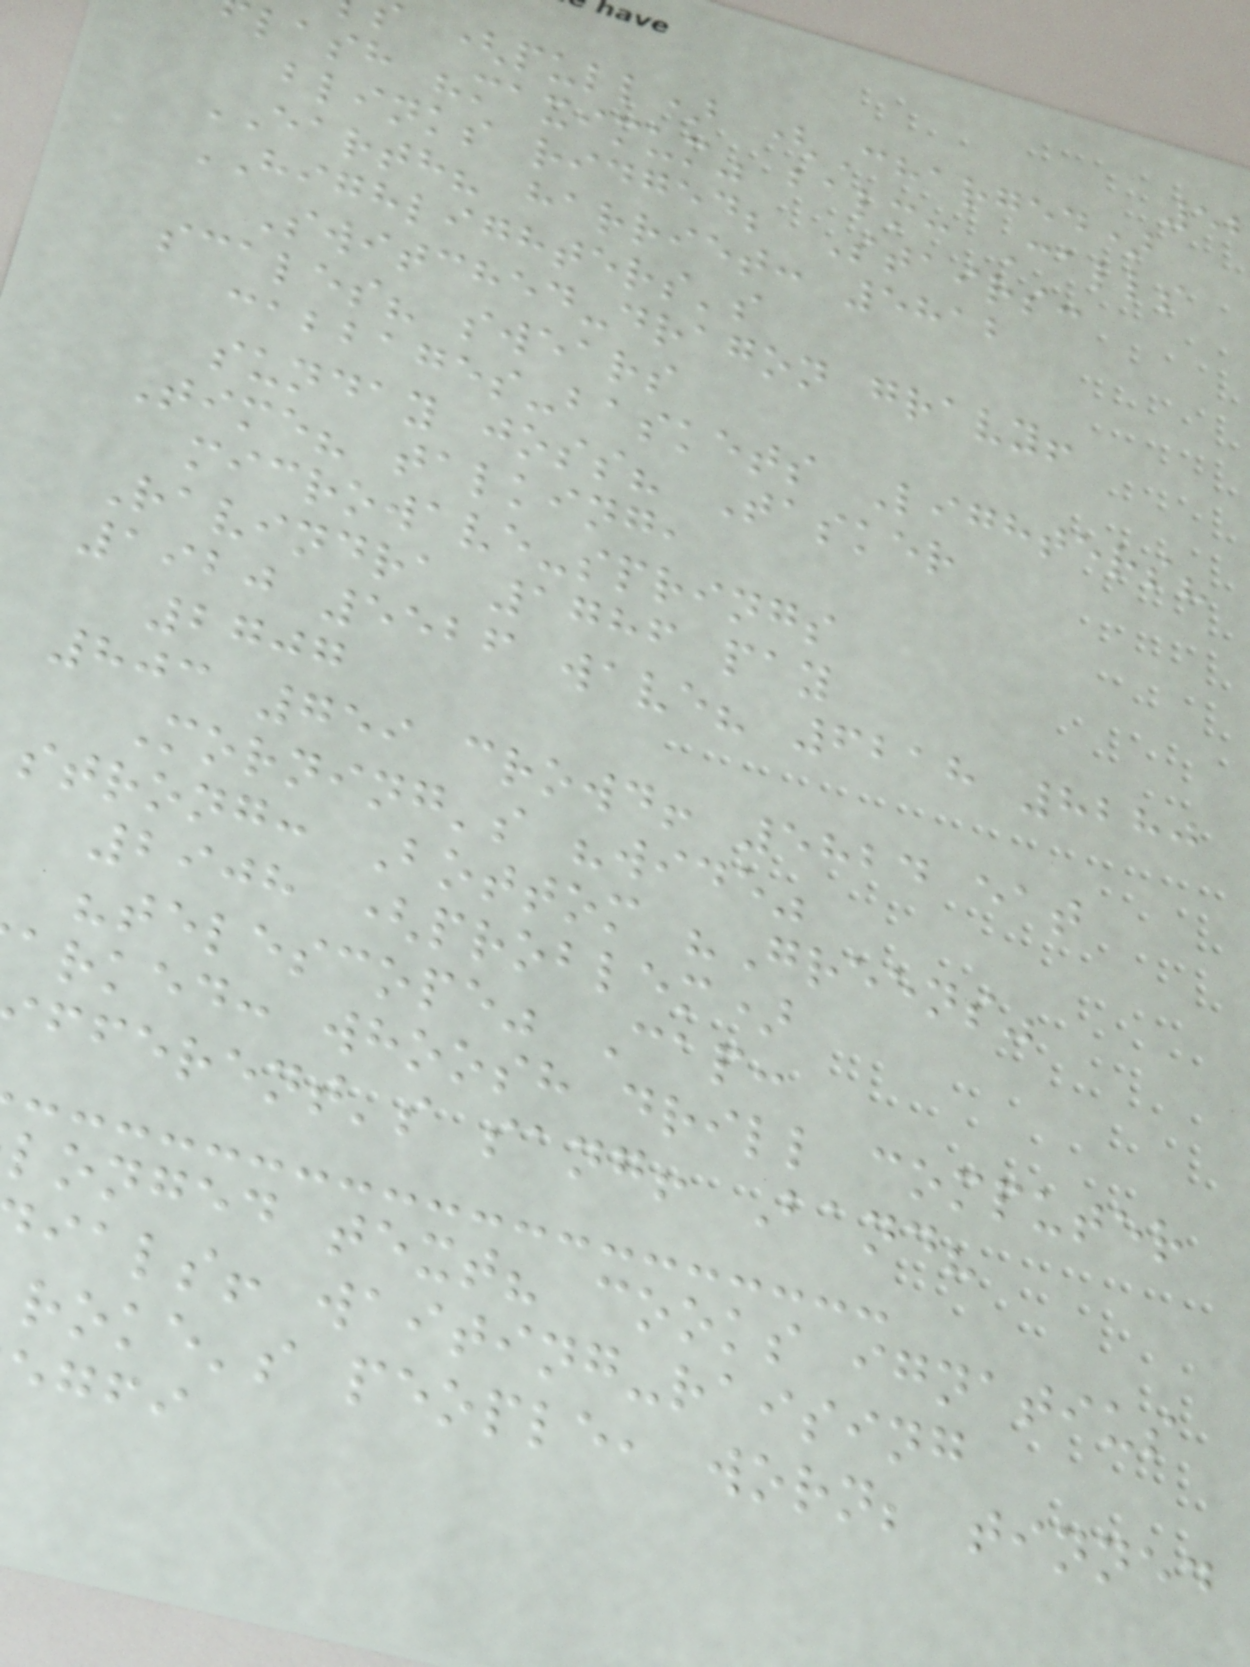(pull) (Charged)
lash "maximum" balm: Calls
blinks ridged; Stairs:
EARTH? harriet: 5812
HIGHLIGHTERS's
Switched-dragon gravy!
scales? swears
cabbages-baskets Lighters?
sunday joss? Tasker
Time? talking,
microwave-springs
Ravindra 1786 pay
1920 5526 wave? 6218 8280
2707
803 759 crowd! 5824 eat
Morning's "wide"
strong: Bottom "Greens"
2908 (problem)
"telescope" Cap:
arked: whoosh drill computer
fferent's sang! Band?
longed text? cooks ignatius
ials! waiting-raising
roke's people, worn; tinned
egfi
